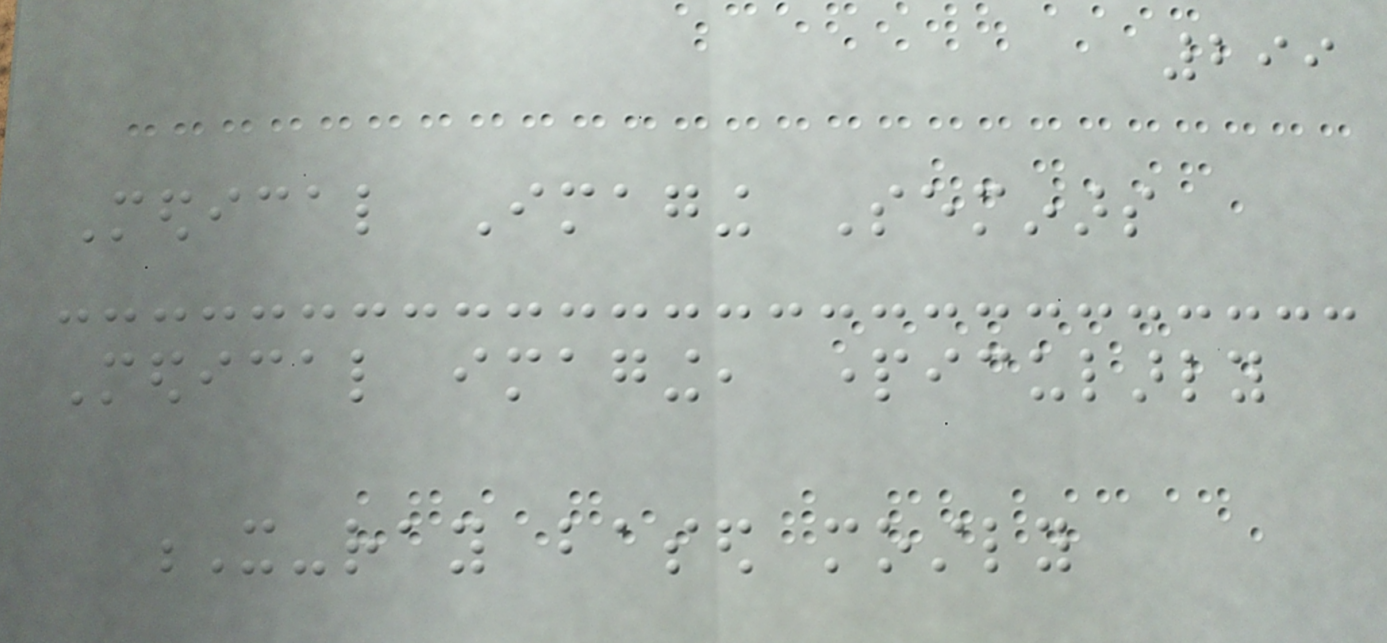299
Medical Imaging Seminars
Medical imaging, particularly
X-ray based mostly
